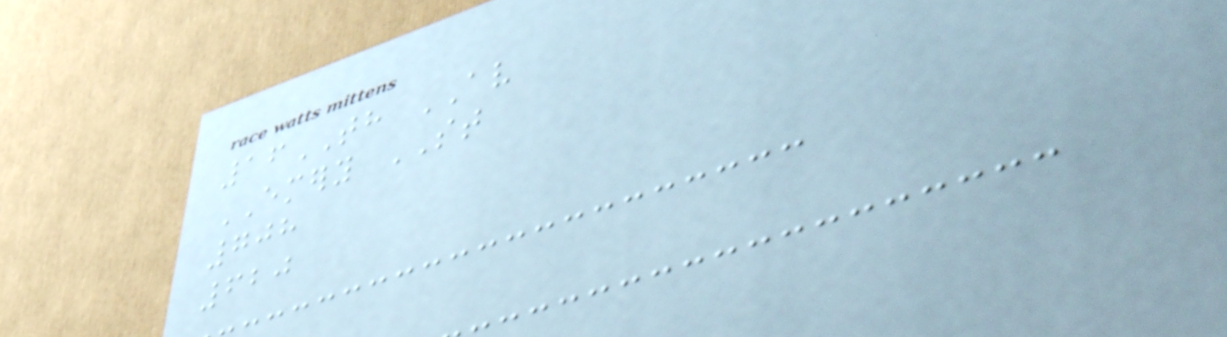16TH AV
EMERY ST
708
620
